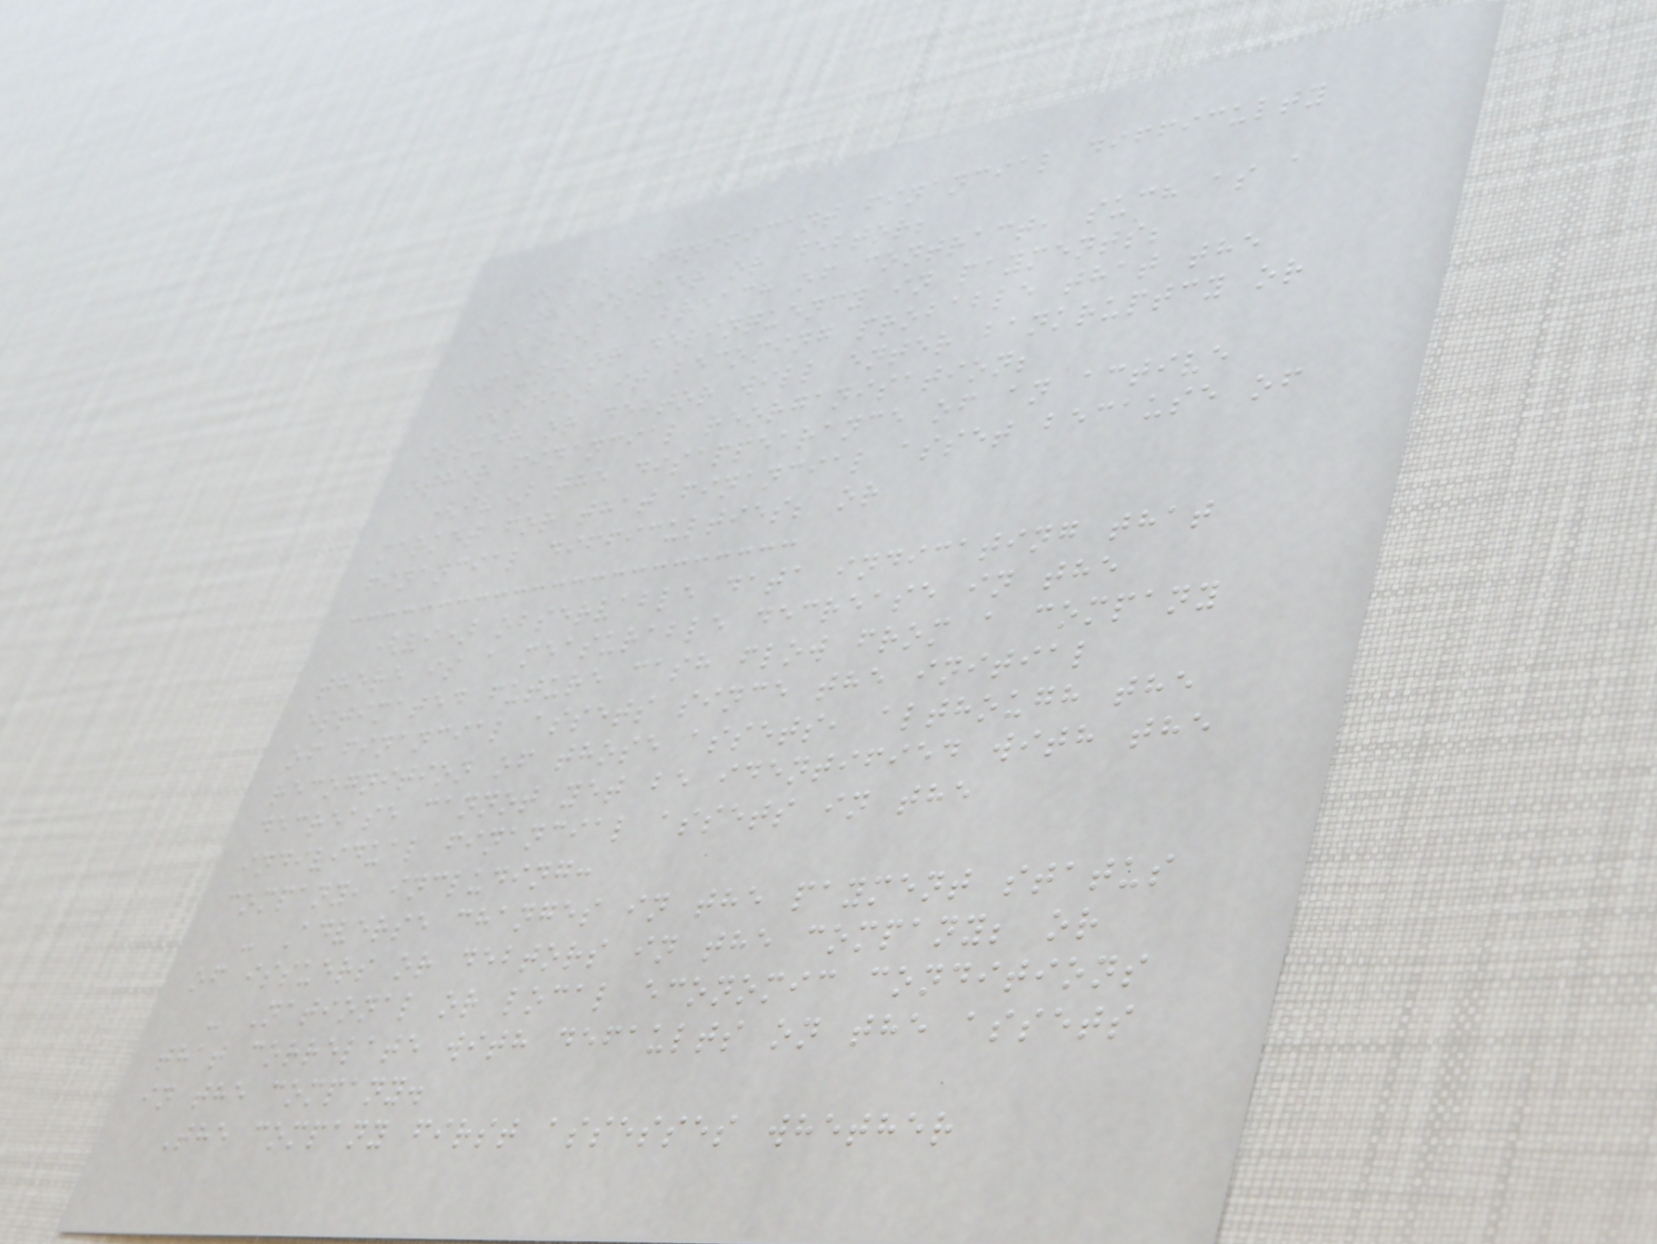(i) significant financial difficulty
of the issuer or debtor;
(ii) a breach of contract, such as a
default or delinquency in payments;
(iii) it becoming probable that the
issuer or debtor will enter bankruptcy or
other financial reorganisation;
(iv) the disappearance of an active
market for that financial asset because of
financial difficulties; or
(vi) observable data indicating that
there is a measurable decrease in the
estimated future cash flow from a company
of financial assets since the initial
recognition of those assets, although the
decrease cannot yet be identified with the
individual financial assets in the
company, including:
- Adverse changes in the payment status
of issuers or debtors in the company; or
- National or local economic conditions
that correlate with defaults on the assets
in the company.
The company first assesses whether
